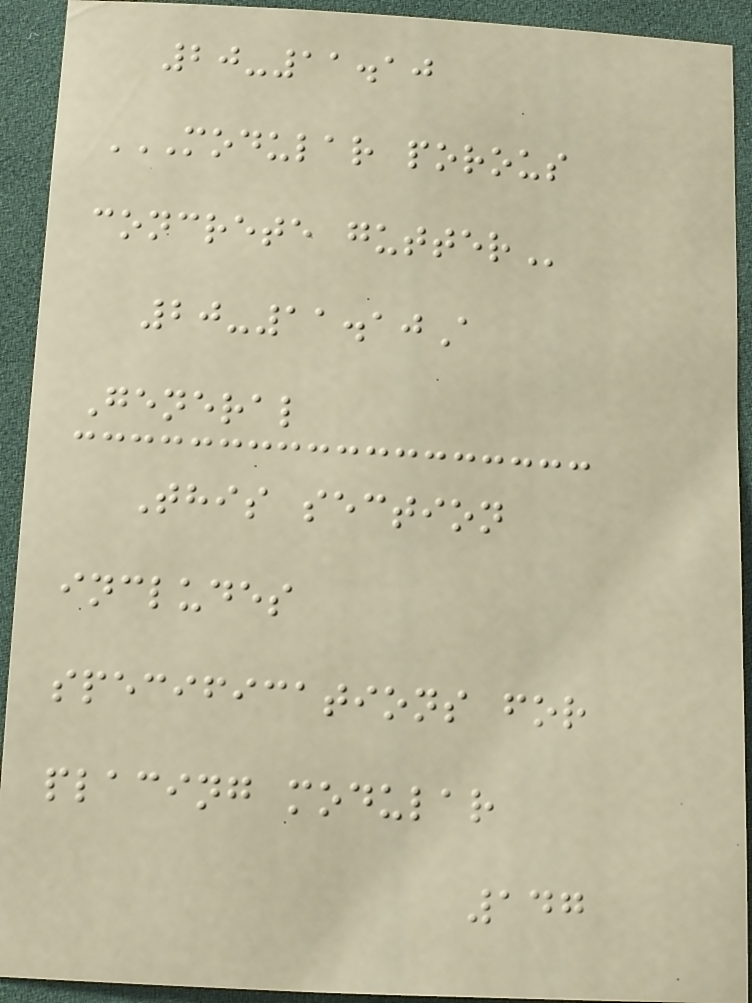20-11.10
MODULAR POROUS
CONCRETE GUTTER
20-11.10A
General
This section
includes
specifications for
placing modular
147
